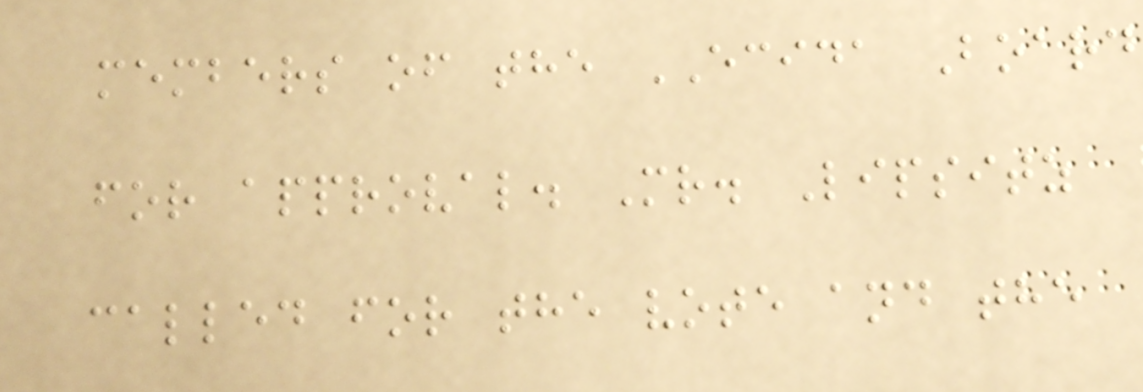members of the ECIDA Board
for approval. Mr. Lipsitz
called for the vote and the
